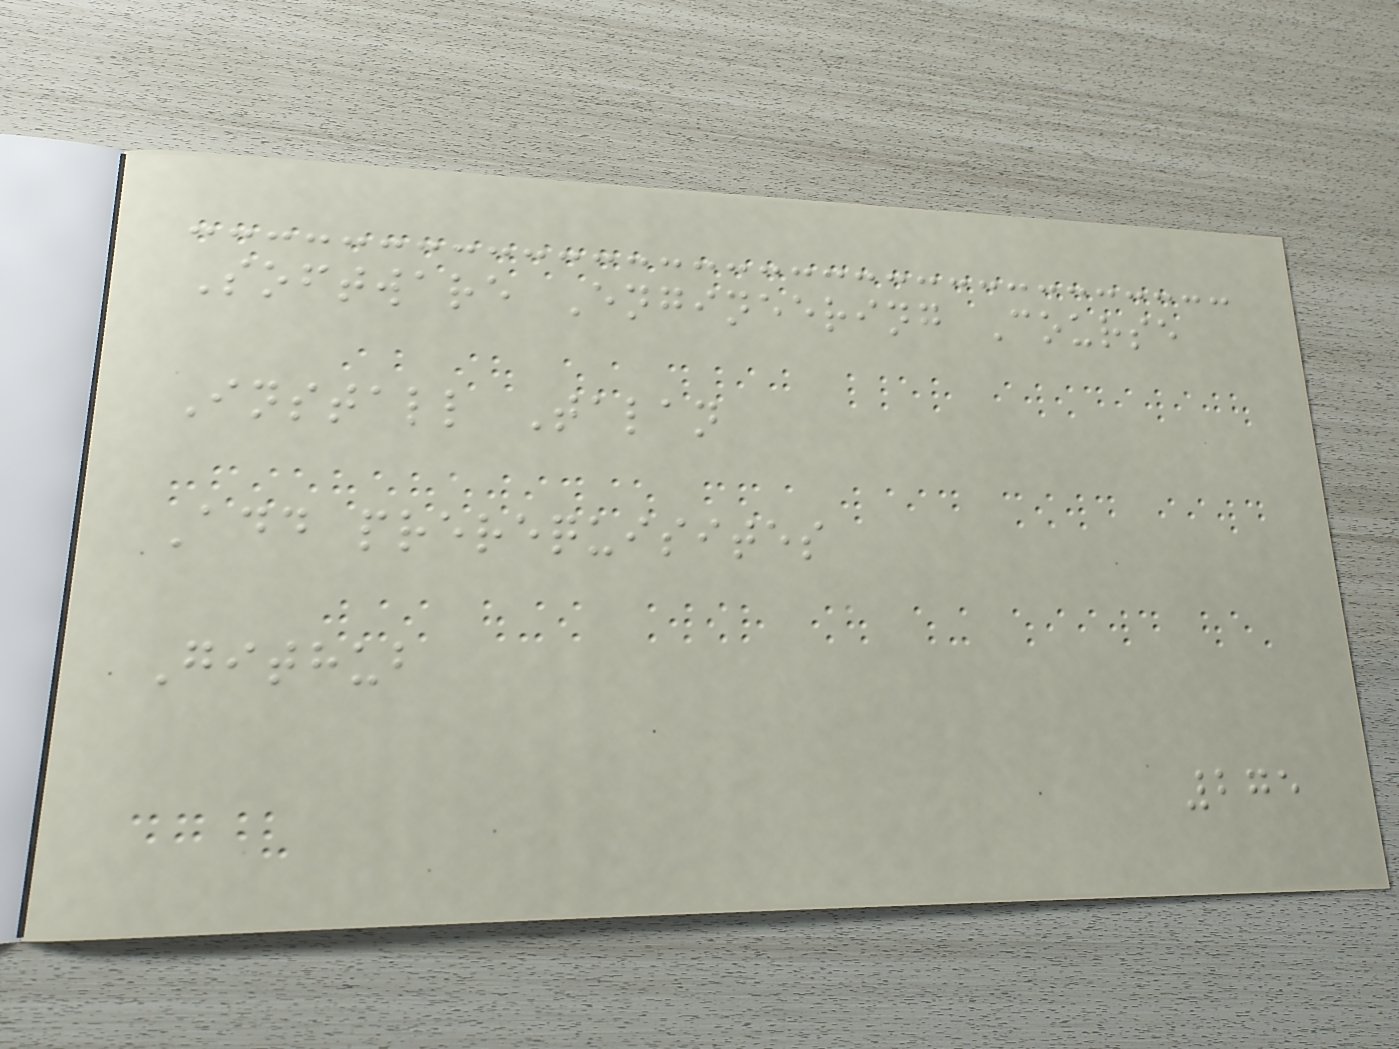Software Engineering Course
Install Talan
Add prerequisites
Github
275
